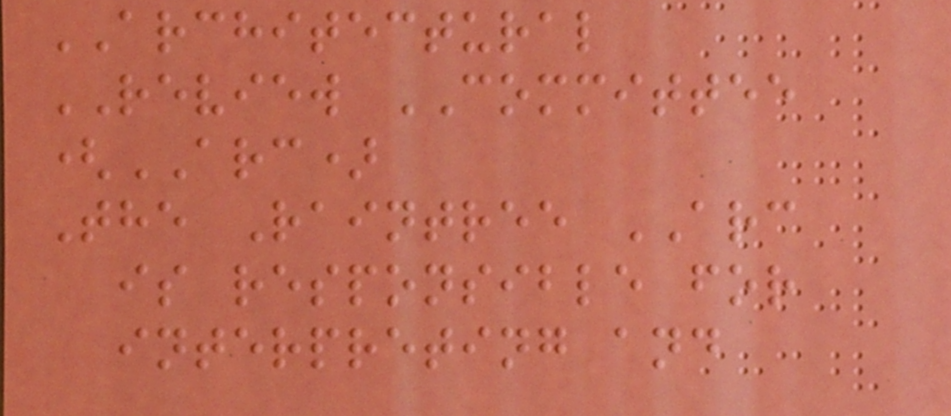ARCHITECTURAL
REVIEW COMMITTEE
(ARC)
The Raintree ARC
is responsible for
interpreting and
